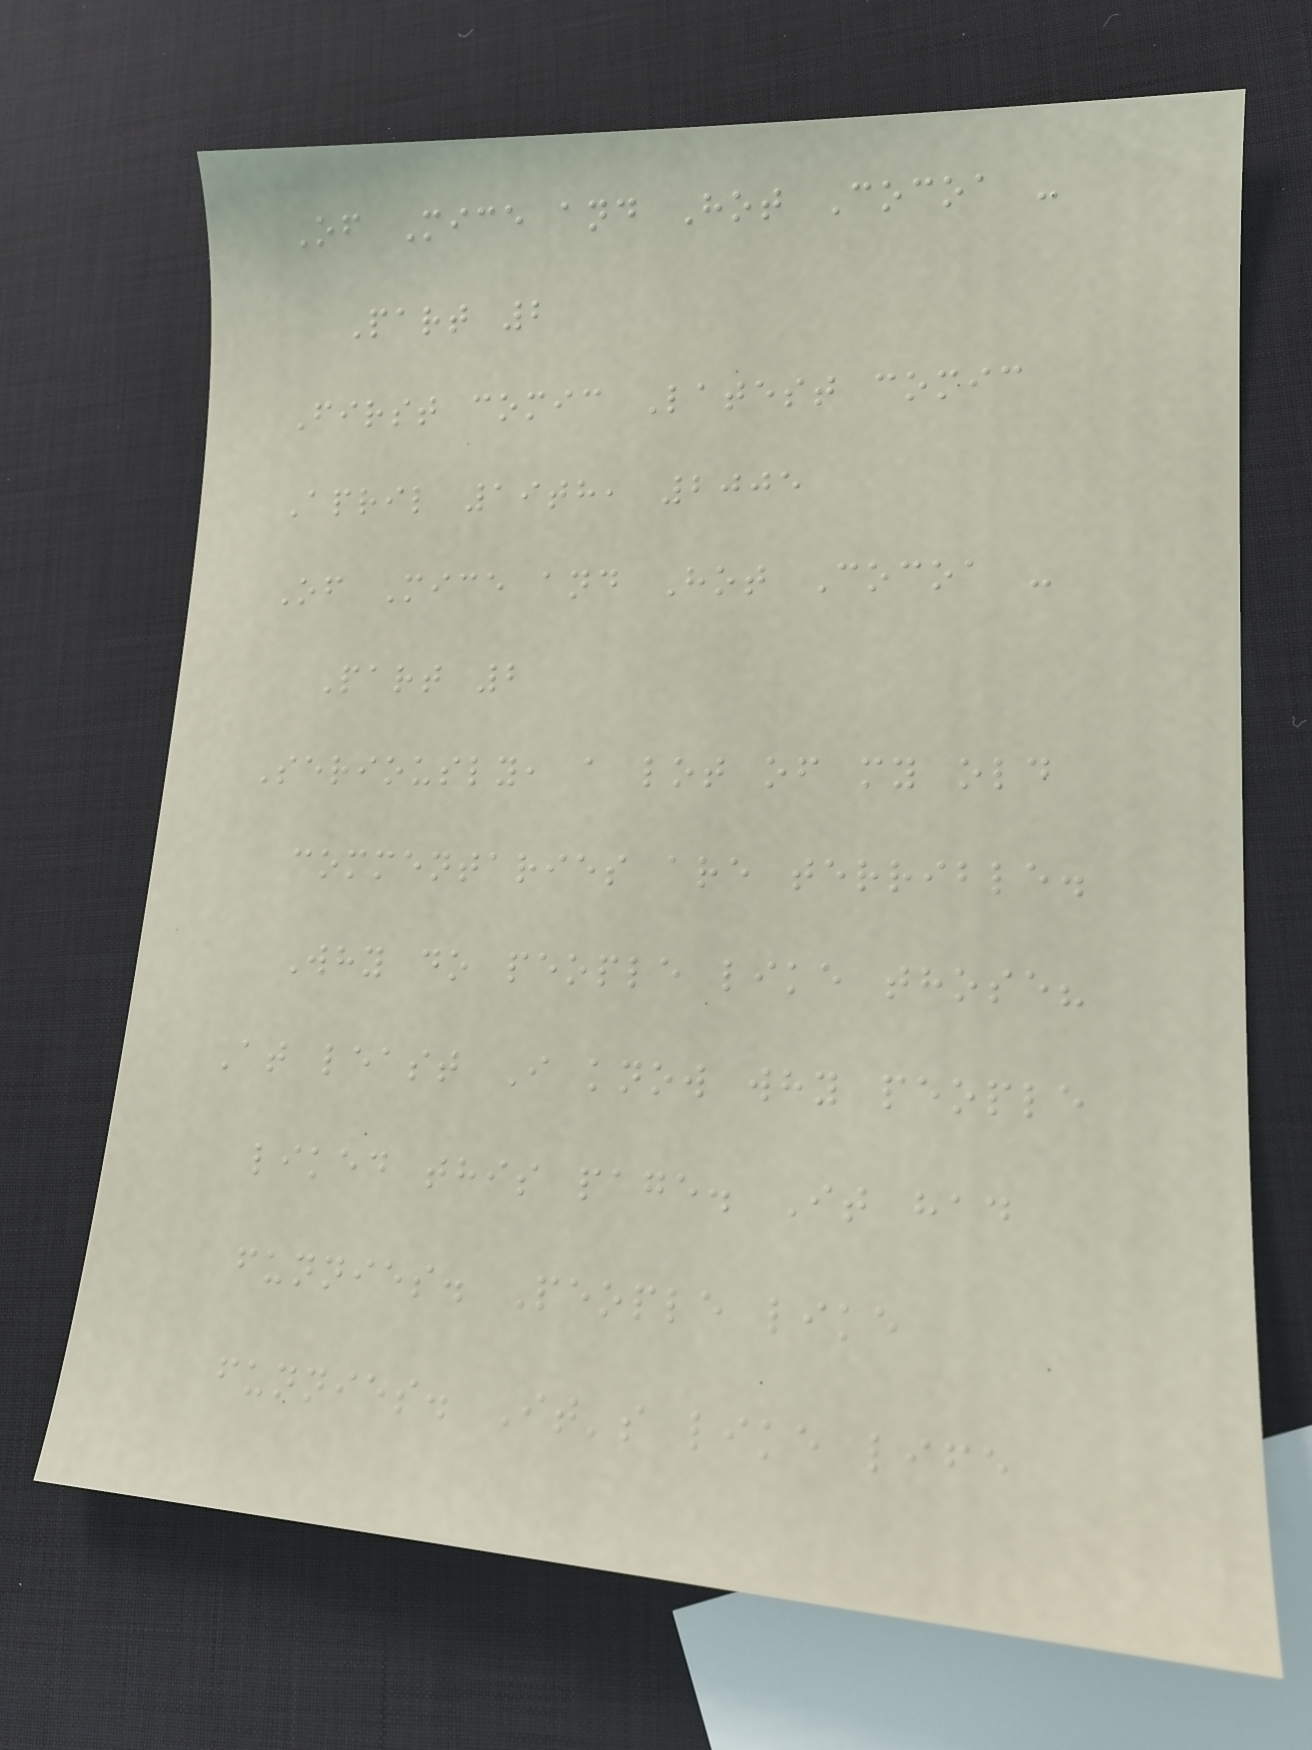Of Mice and Hot Cocoa -
Part 2
First comic Latest comic
April 19th, 2005
Of Mice and Hot Cocoa -
Part 2
Seriously, a lot of my old
commentaries are terrible.
Why do people like those?
At least I know why people
liked this page. It had
funnies. People like
funnies. It's like life
